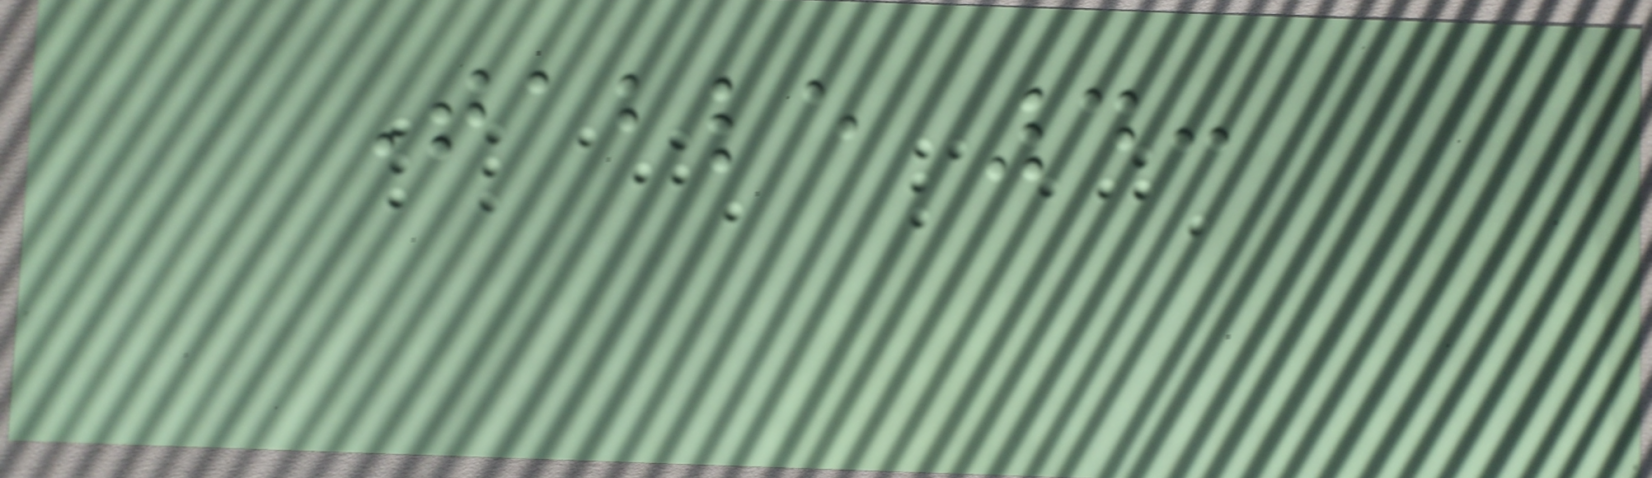Table 4:
